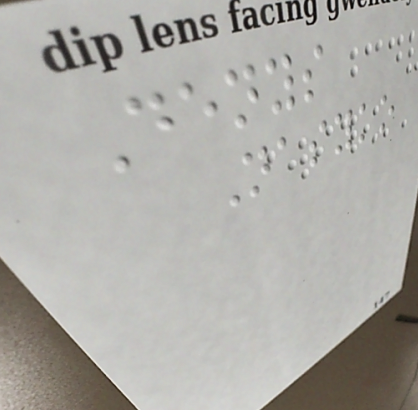Denys
Nasyko
